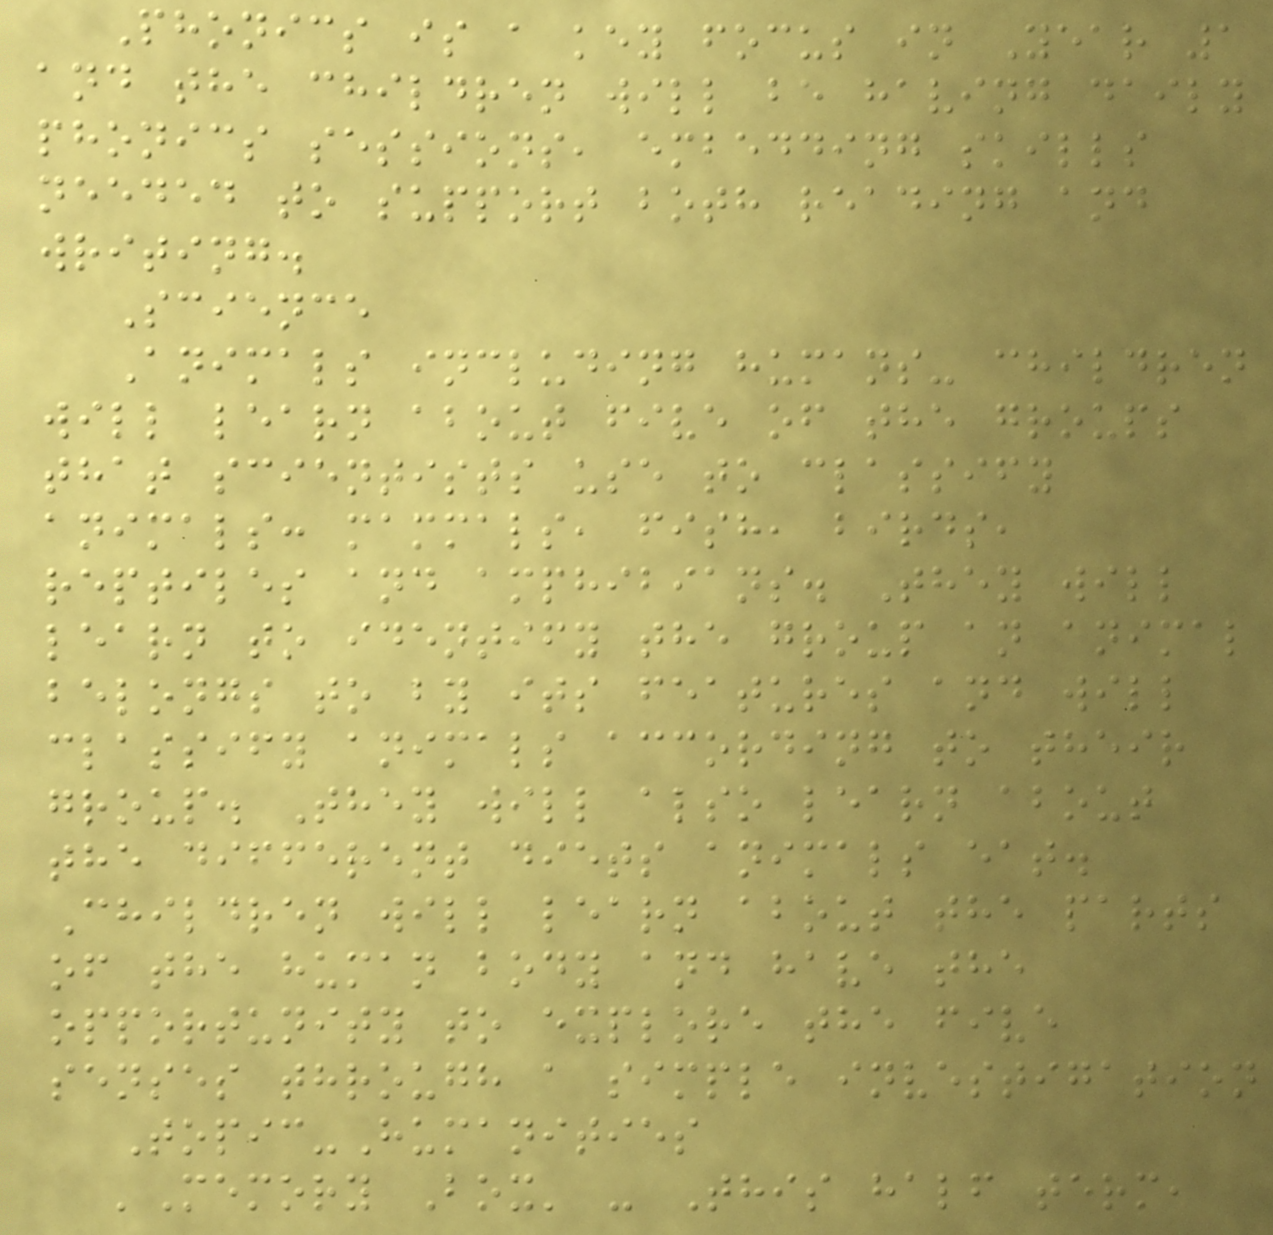Phonics is a key focus in Year 1
and the children will be having daily
phonics sessions, embedding skills
needed to support both reading and
writing.
Science
Animals including humans- children
will learn about five of the groups
that scientists use to classify
animals: mammals, fish, birds,
reptiles and amphibians. They will
learn to identify the group an animal
belongs to by its features and will
classify animals according to their
group. They will also learn about
the different diets animals eat.
Children will learn about the parts
of the human body and have the
opportunity to explore the five
senses through a simple investigation
Topic-Humanities
'Memory Box' - This half term,
